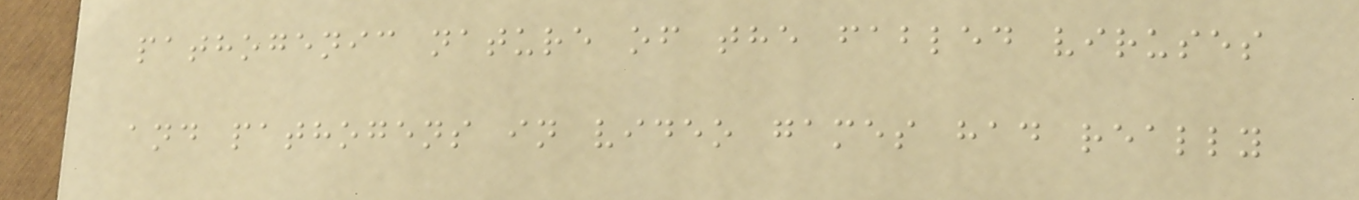pathogenic nature of the fabled viruses
and pathogens in video games had really
